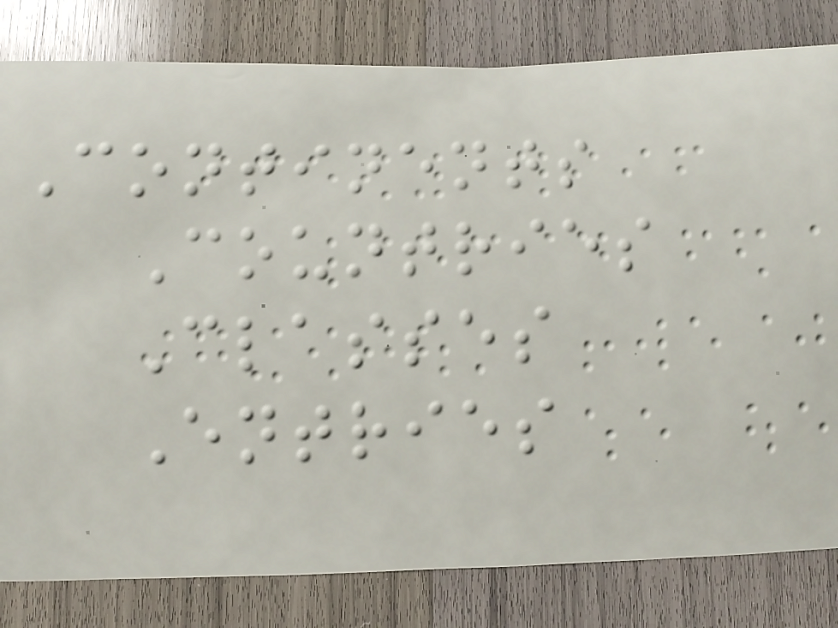Continents
Countries
Classes
Entries
